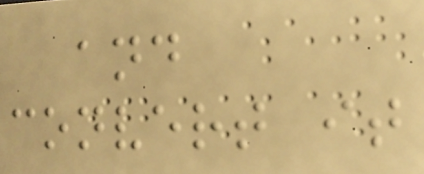and
convert it
